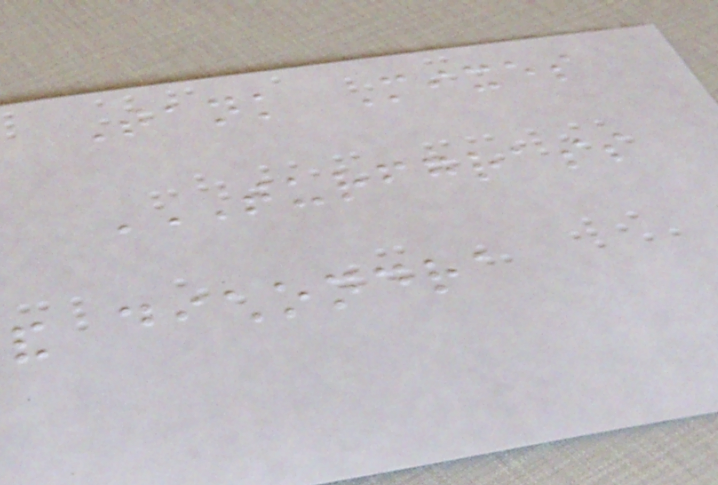Tank Mixes
TURFGRASS
AND DICHONDRA
